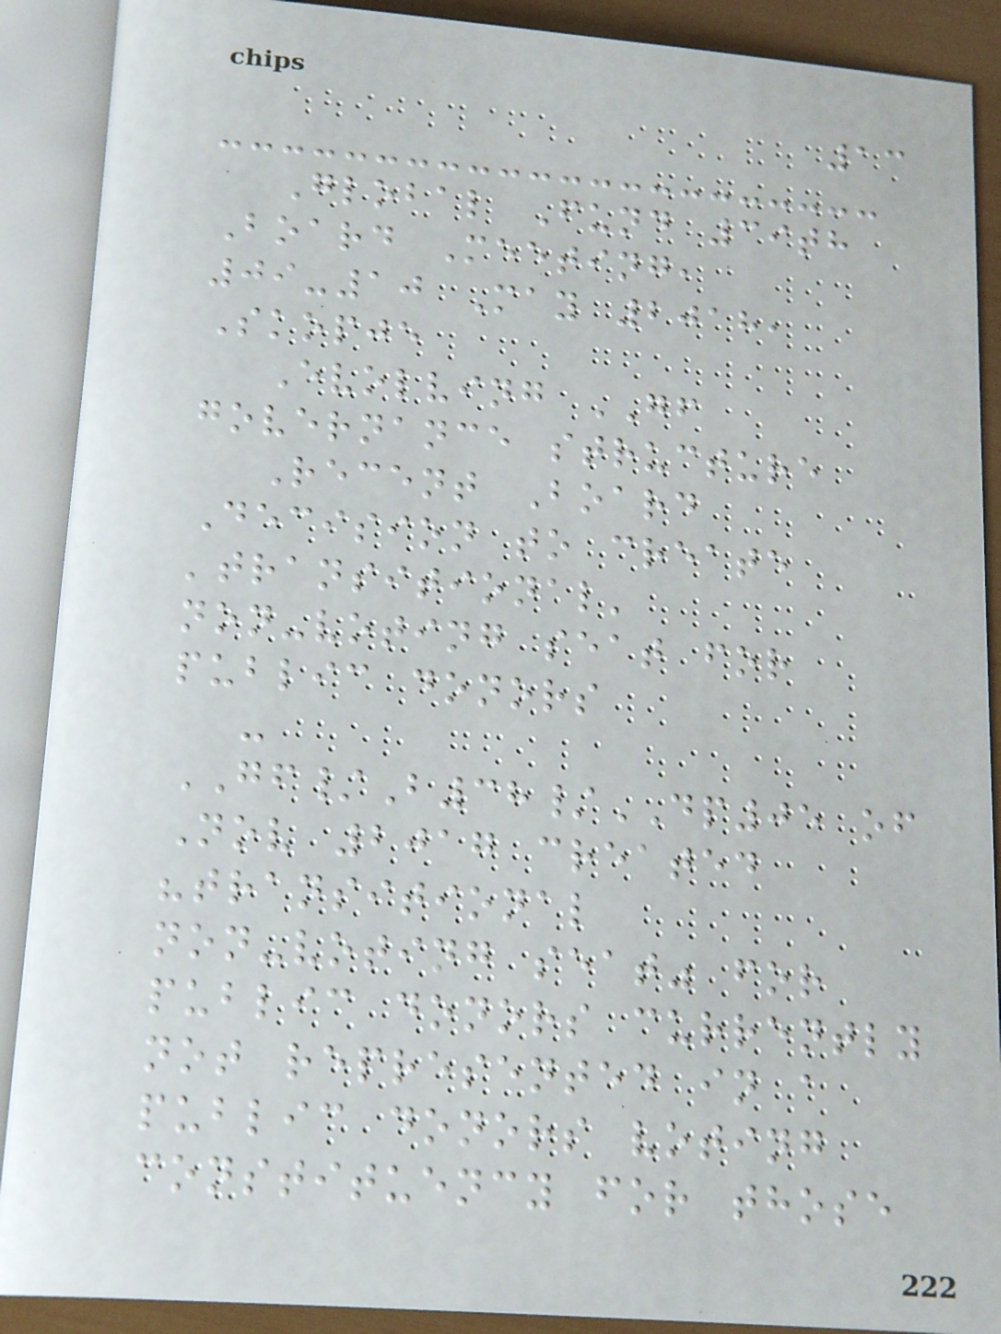13
Global Fund 39th
Board Meeting,
09-10 May 2018,
Skopje
Evolving GF
governance structure
Recent Board
Decision to create
'transitional'
non-voting seat for
public donors
-
GF/B38/DP05 of
Nov 2017 created
"transitional
non-voting seat" for
public donors currently
not represented in a
public donors voting
constituency for those
